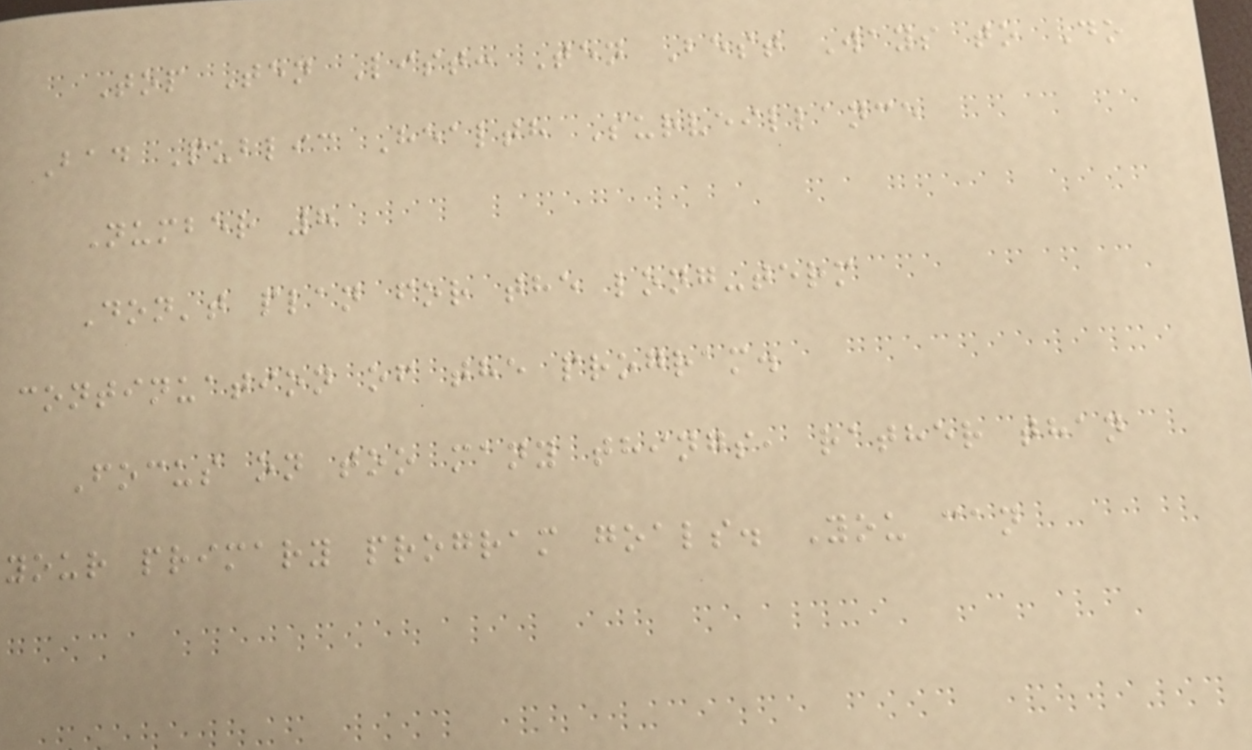Top Ten List: Ten Best Ways to Do
Bad Public Health Surveillance
Number 8
Don't plan for the long-term
continuation of the program.
Focus on too many things, rather than
your primary program goals. You can
